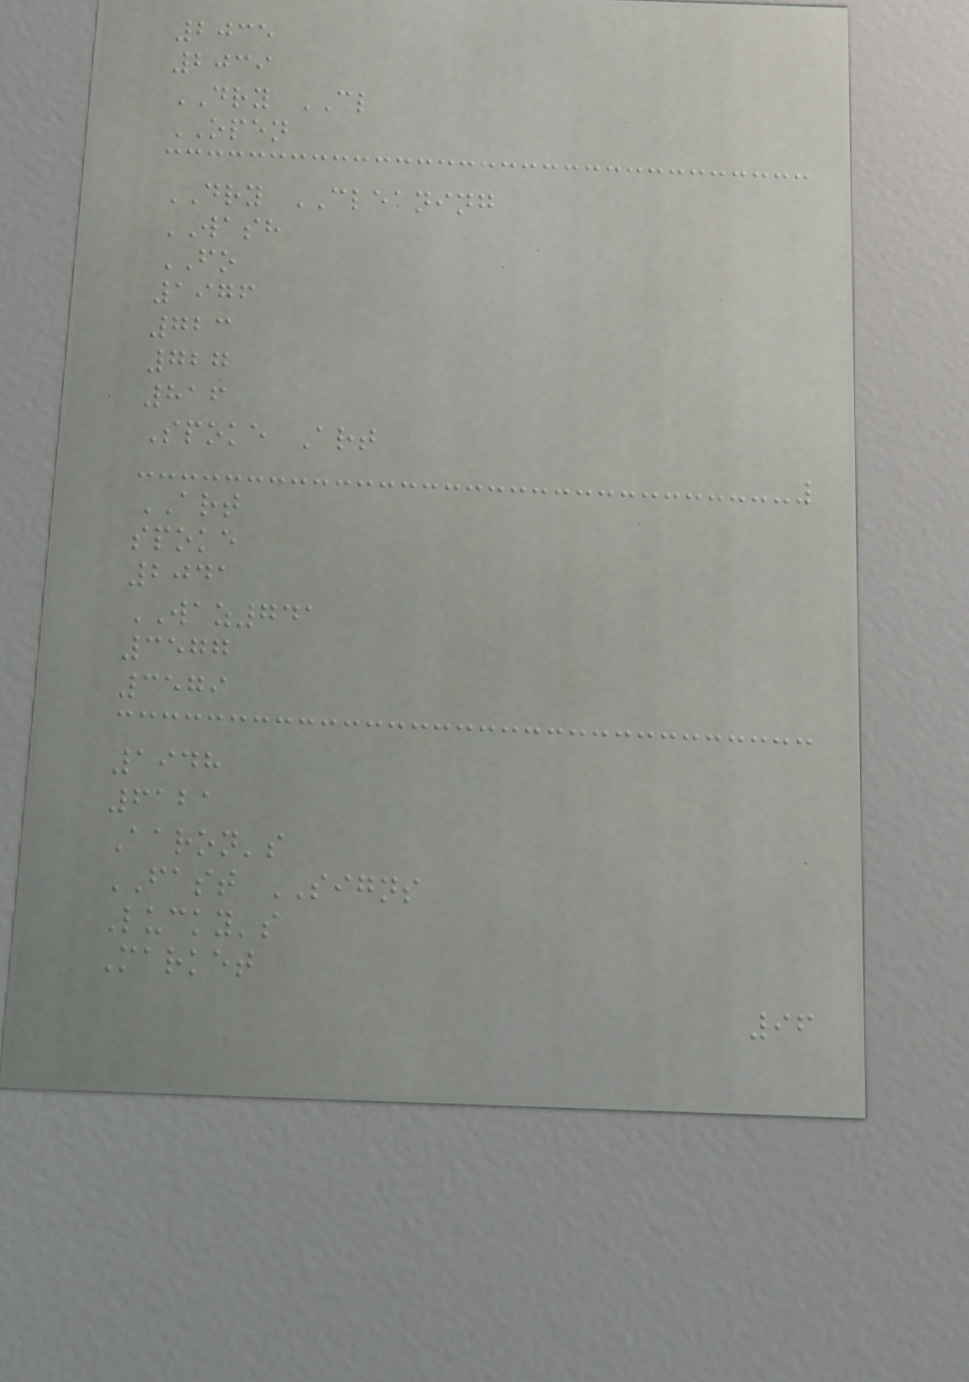2035
2039
DRY CL
OPEN
DRY CLEANING
WASH
FO
1976
723
727
816
Spoke Art
ART
spoke
2041
WAZ741
3577
3579
1948
6121
Aaron's
FAST SIGNS
Lucky's
Market
96
